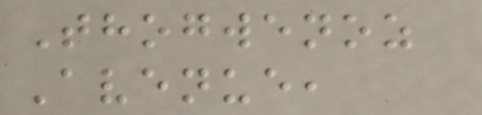Thogwenoz
Avenue,
